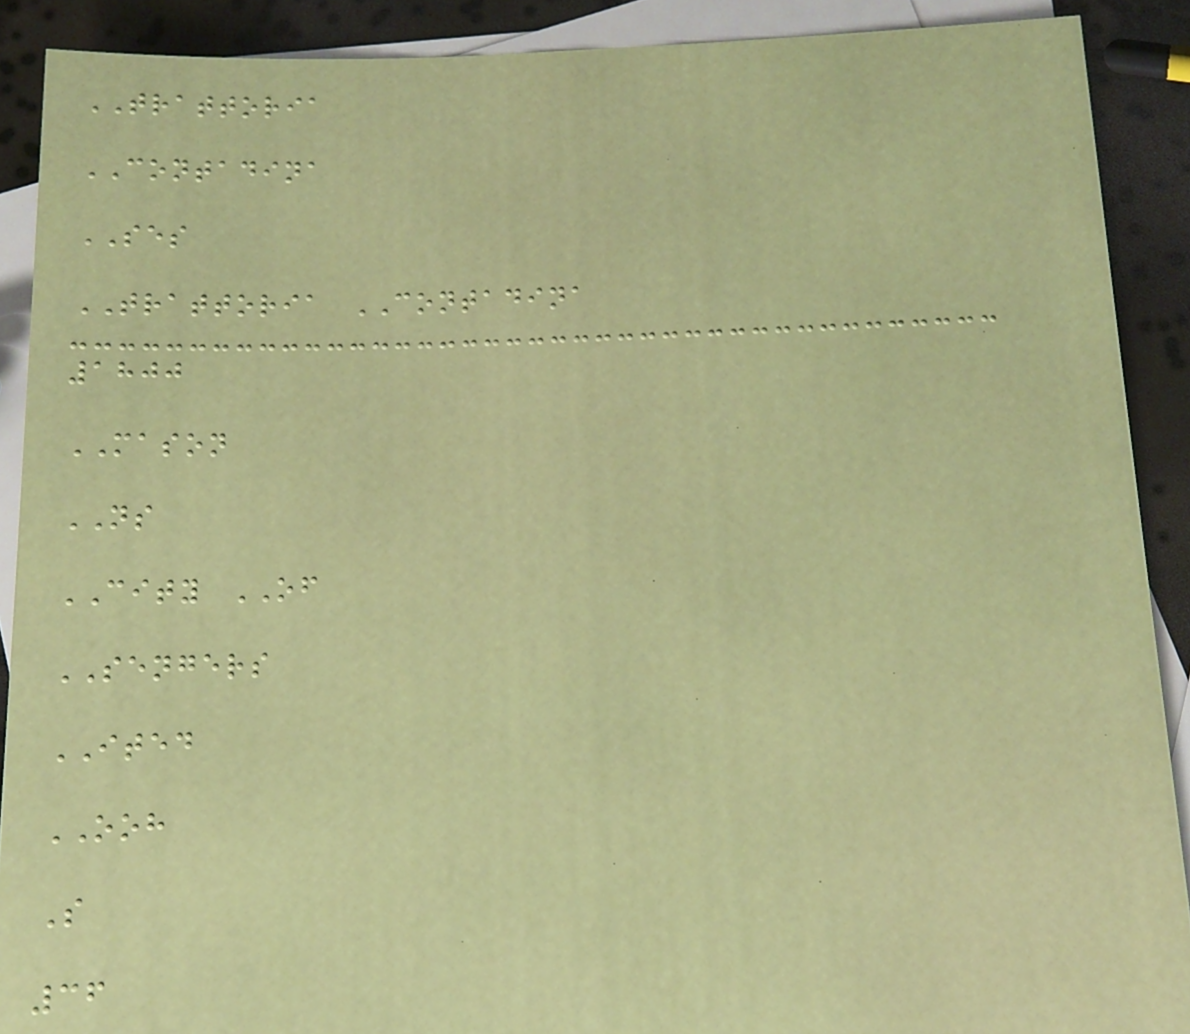TRATTORIA
CONTADINA
SES
TRATTORIA CONTADINA
1800
MASON
NS
CITY OF
SENGERS
ITED
OOH
S
36
